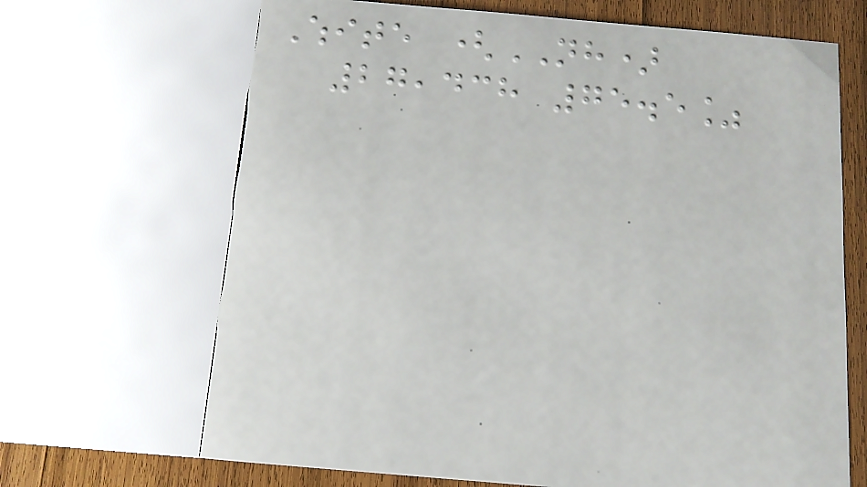White (NH)
27,438 75.5%
